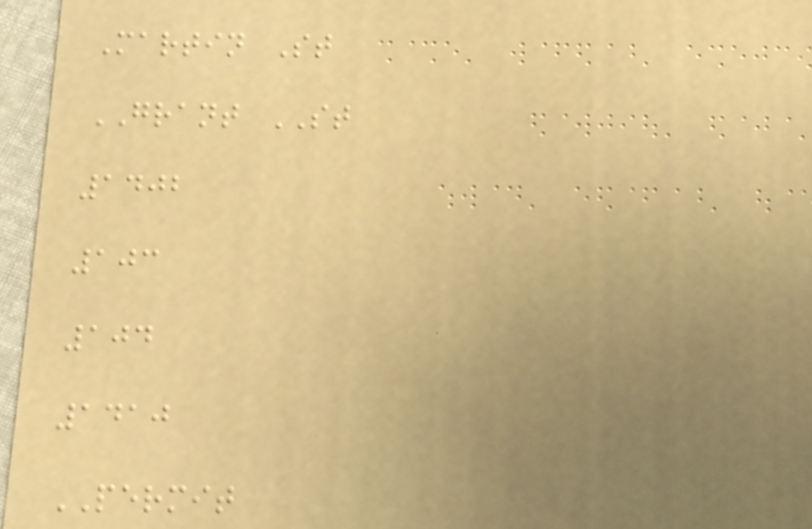Martin St
GRANT ST
1402
103
104
1410
PERMIT
